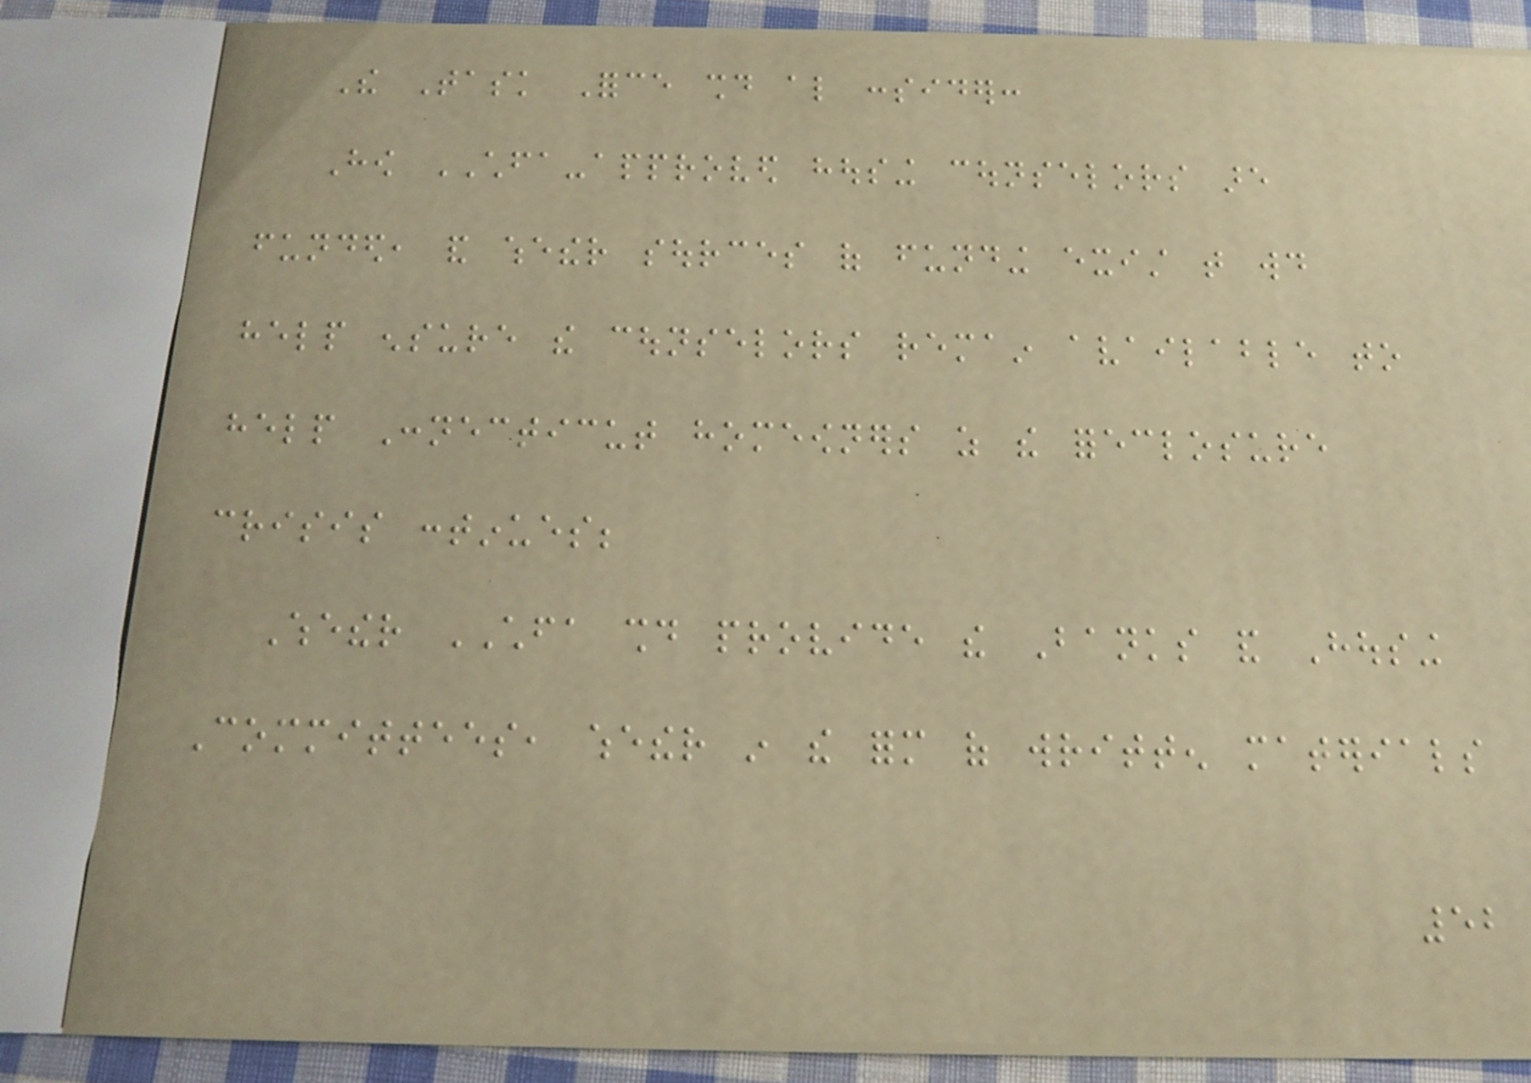The Task Force should also consider:
How CHFA-approved housing counselors are
funded, and whether sources of funding exist that would
help ensure the counselors remain available to
help Connecticut homeowners as the foreclosure
crisis continues;
Whether CHFA should provide the Banks and Housing
Committees, whether in the form of written materials
52
